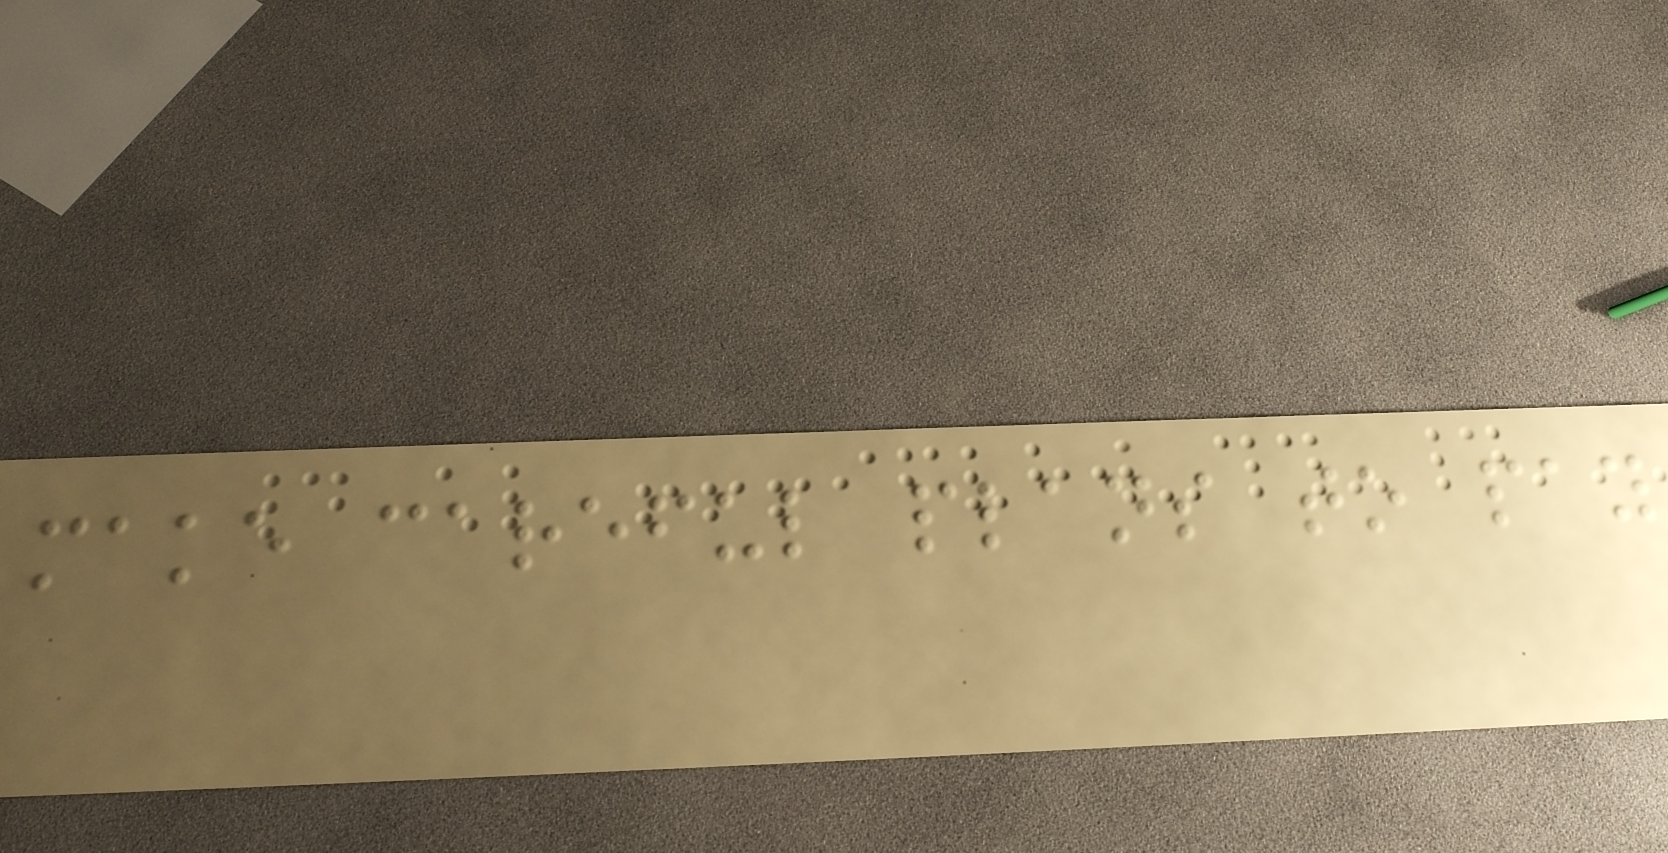make careful plans to pay
